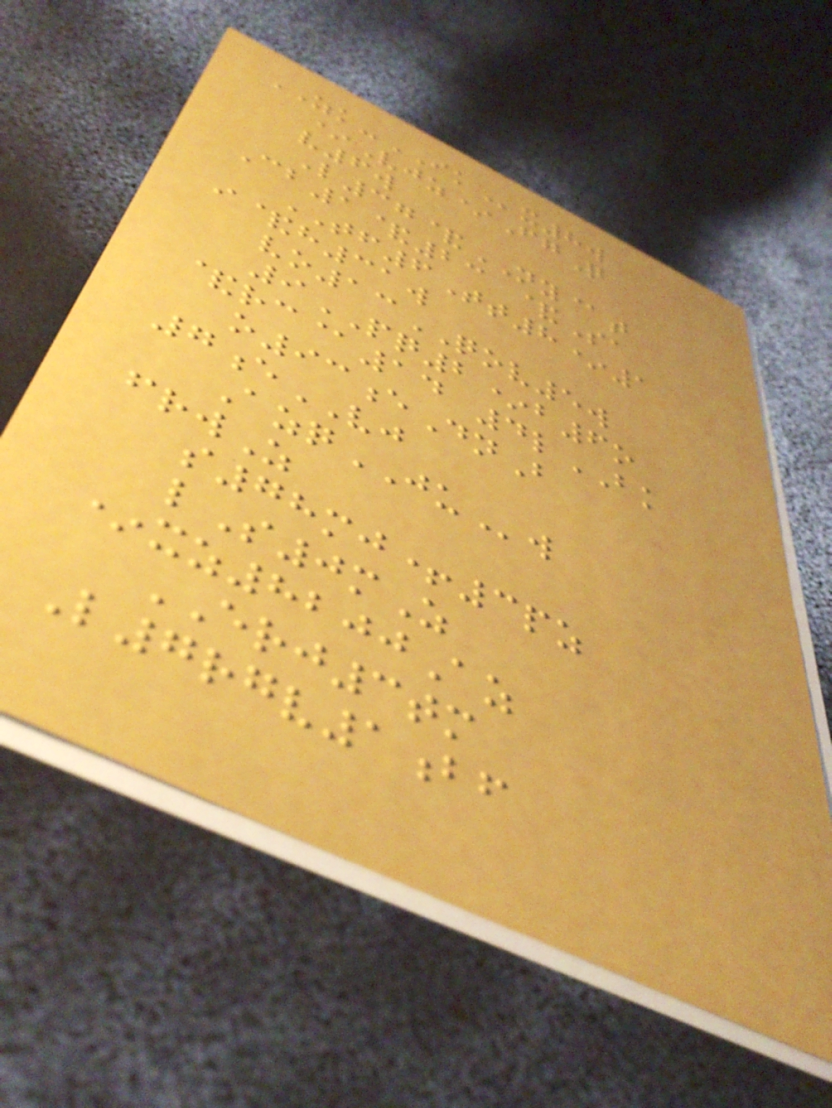ZK-IKx8w
*Vjz*FgQ
v6w
L37&NY@t
Cb1&23 &Sa
TF6Tt8*1
i&h31w
vo13QOV5w
9PQ2*b6o
&rc@14 4lBK
o93eDnB
7eVJ
AzqJUw
frwZ
s78mj+3pz
lS0mZ
*xz8200Az
ERJ3tm
L7rgv1bf
